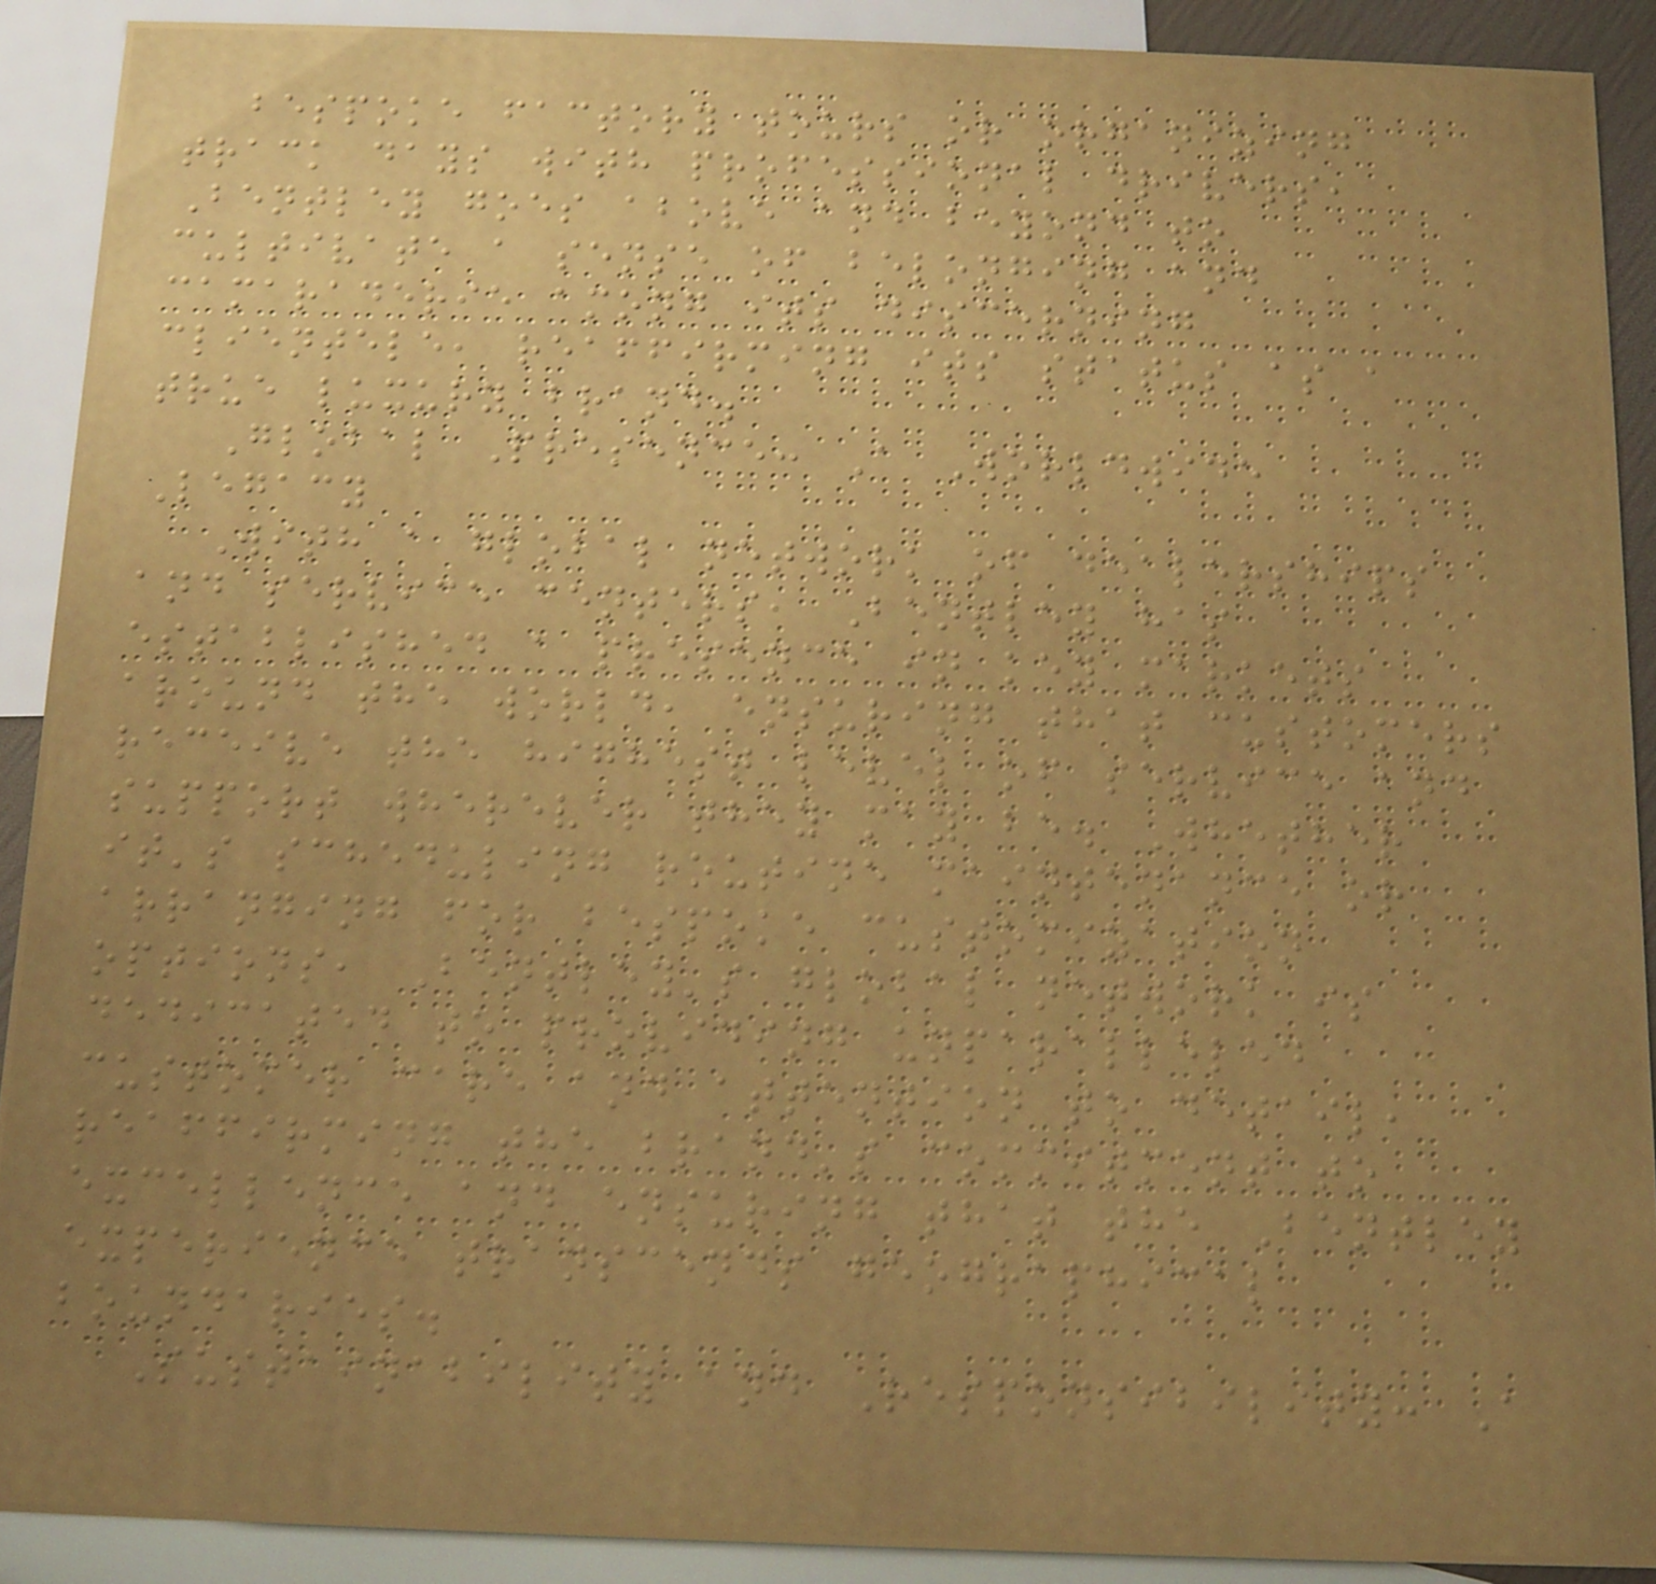bespoke factory tours or organizing
track days with professional drivers,
Bentley goes above and beyond to
cultivate a sense of belonging and
camaraderie among its discerning
clientele, reaffirming its status as a
true luxury brand.
Global Presence: A Worldwide
Legacy
With a global network of dealerships
and service centers, Bentley has
established a presence in key markets
around the world, ensuring that customers
receive the highest level of service and
support wherever they may be. Whether
it's scheduling routine maintenance or
arranging for bespoke customization
options, Bentley's global network is
dedicated to providing unparalleled
customer care and attention to detail,
reaffirming the brand's commitment to
excellence and ensuring that the Bentley
experience transcends geographical
boundaries.
Sustainability and Responsibility: A
